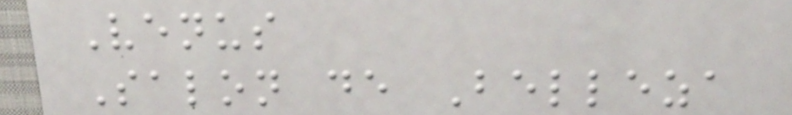Venus
Salon de Belleza
